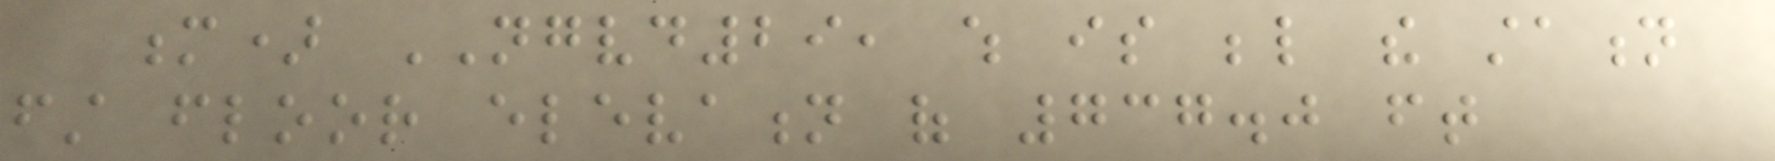m) NGVD29, which is below the station
first floor elevation of 737.0 ft
